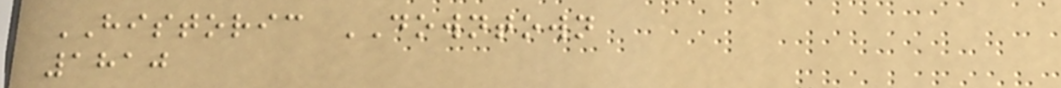HISTORIC DOWNTOWN
1810
